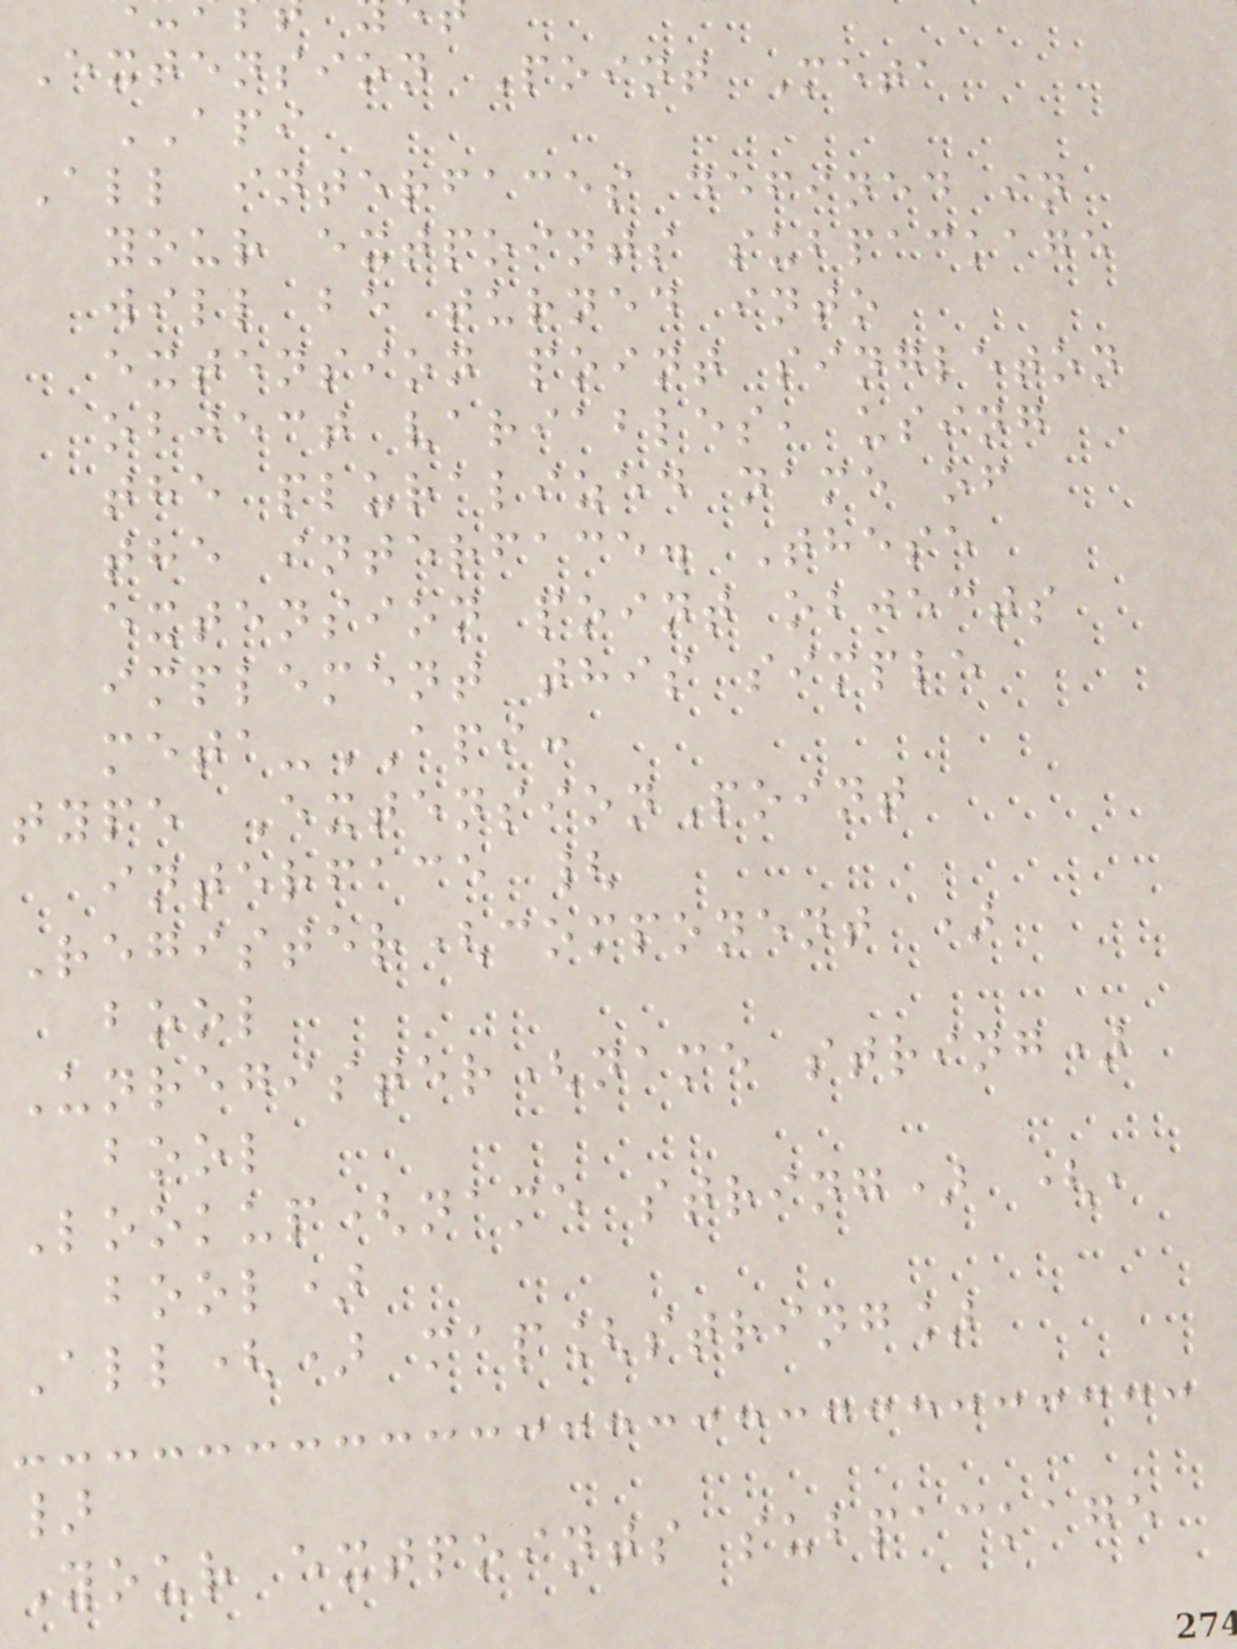Extension Point Meta
API
All interfaces defined in
your extpoints subpackage
will be turned into
extension point singleton
object variables, using
the pluralized name of
the interface. These
extension point objects
implement this simple
meta-API:
type ExtensionPoint
interface {
Register(component )
bool
Unregister(name string)
bool
Lookup(name string) (,
bool)
All() map[string]
}
Your extpoints subpackage
